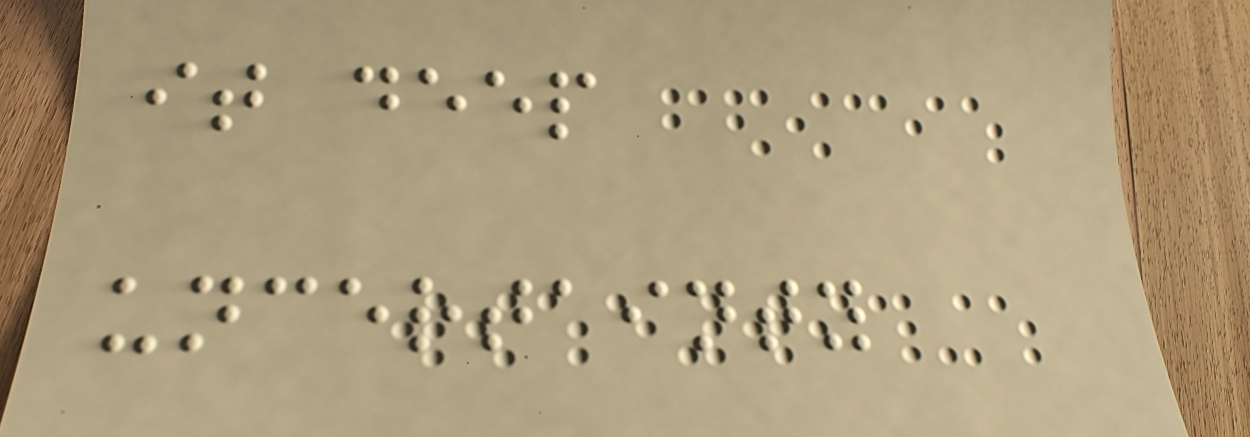it deep
uncertainty
